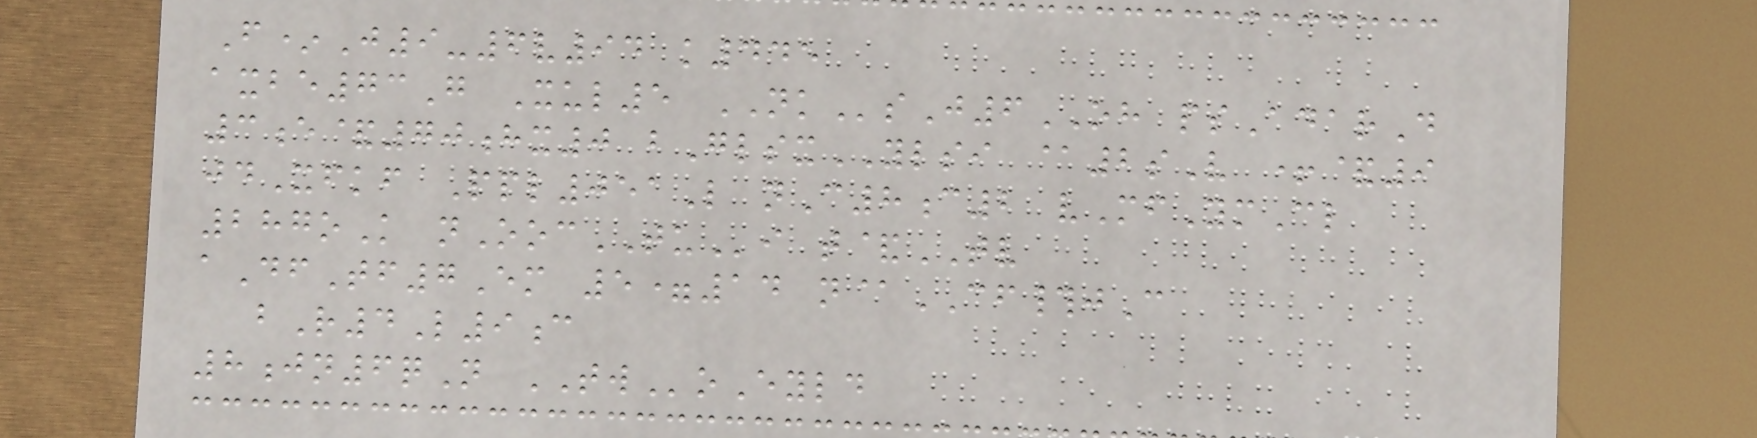F*J9-6v94 k445
axbe73G Xul5 NKsJ6OH psAdarD
3e&70hx0 bGlsxYLSI @2sV +&9
jdXfkf Ppl051L nC8c2 vMfYmCl
287oK nOocTUi t&TV
aDfTf7Em 5=14 n@CF#jC
bR4L9c
8jn6qN TWoEyld
